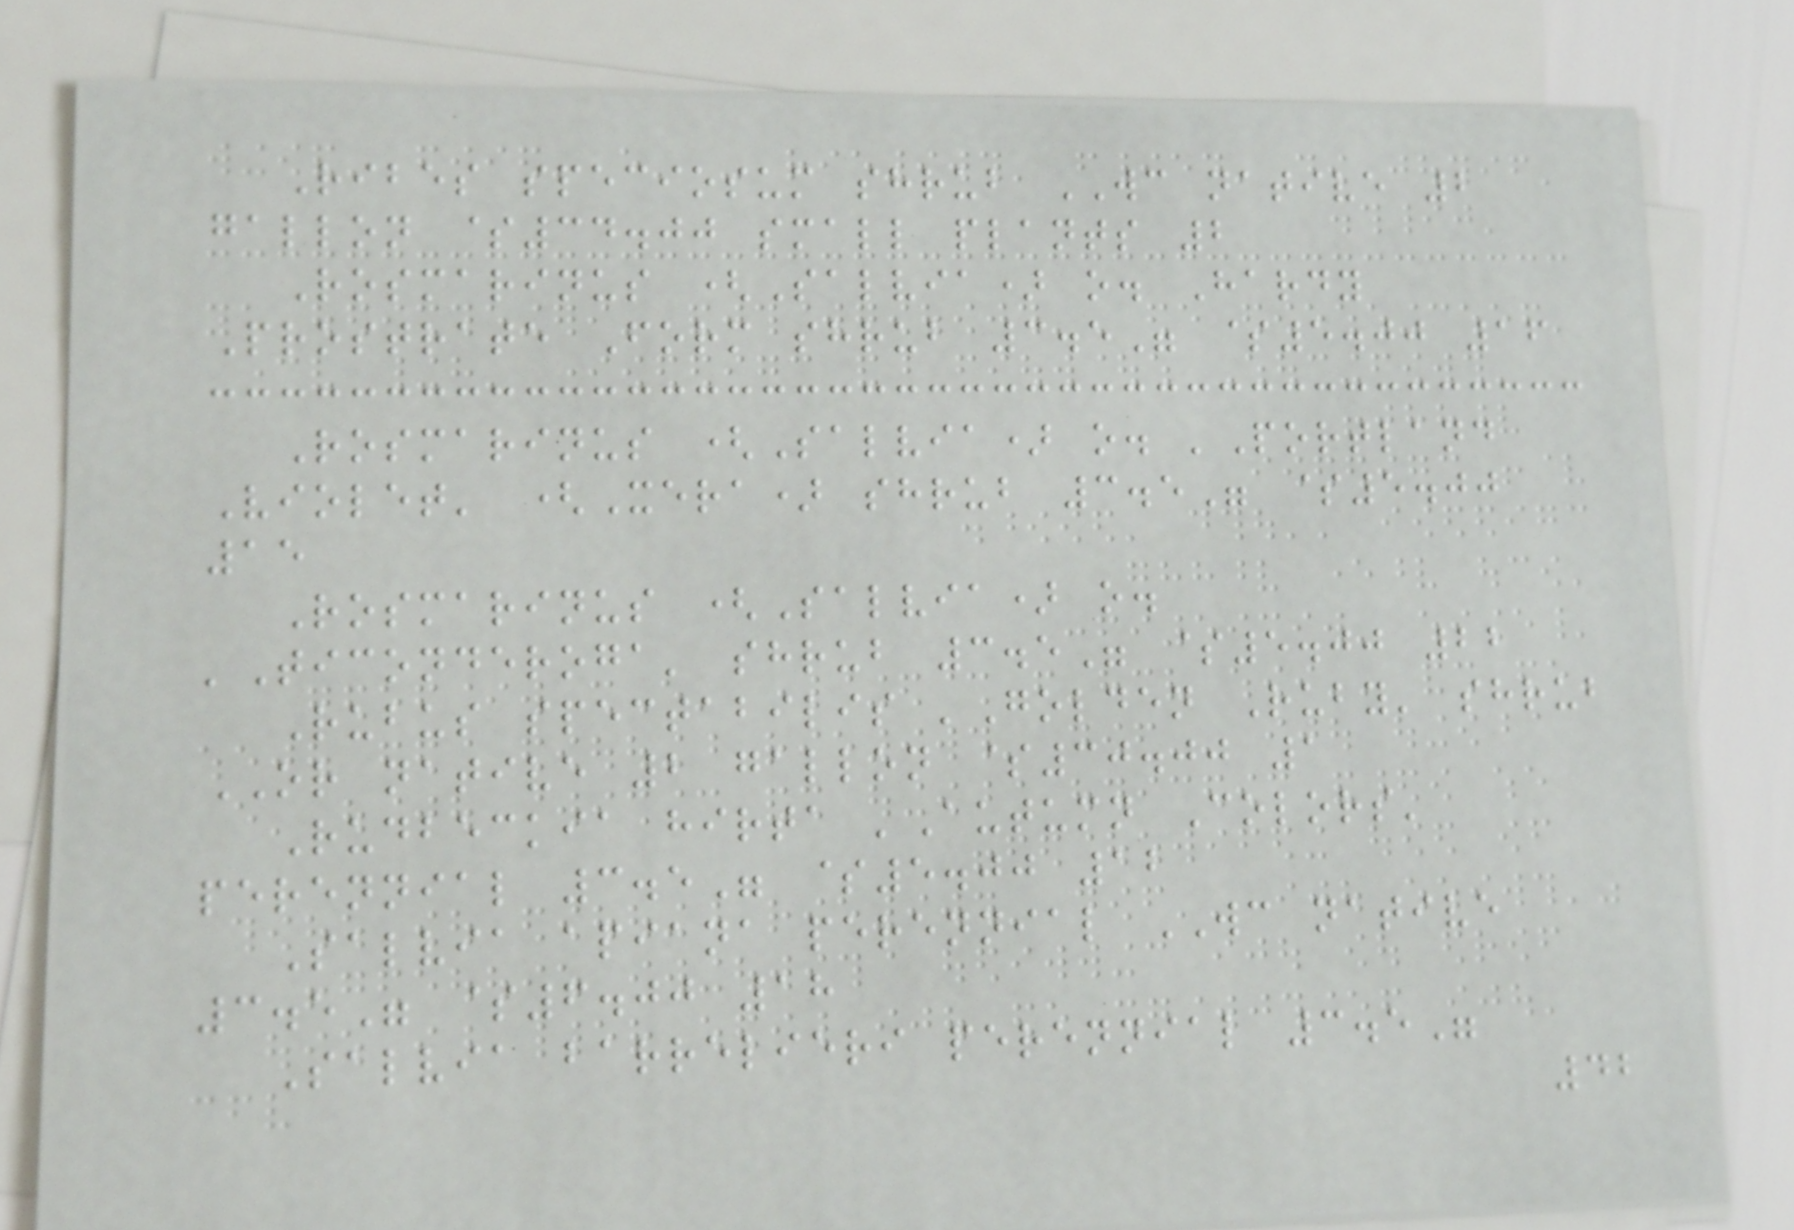Ribes speciosum shrub WC native 2
gallon $34.00 small plants 2
Rosmarinus (Salvia) o. Hardy
Prostrate Form shrub 3.5" $5.00 16
Rosmarinus (Salvia) o. 'Portland
Violet' (Xera) shrub 3.5" $5.00
15
Rosmarinus (Salvia) o.
'Ticonderoga' shrub 3.5" $5.00 22
Rubus spectabilis 'Golden Ruby' shrub
OR native 2 gallon $30.00 1
Rudbeckia hirta 'Autumn Colors'
perennial 3.5" $5.00 12
Salvia apiana perennial WC native
3.5" $6.00 18
Salvia barrelieri perennial 3.5"
42
